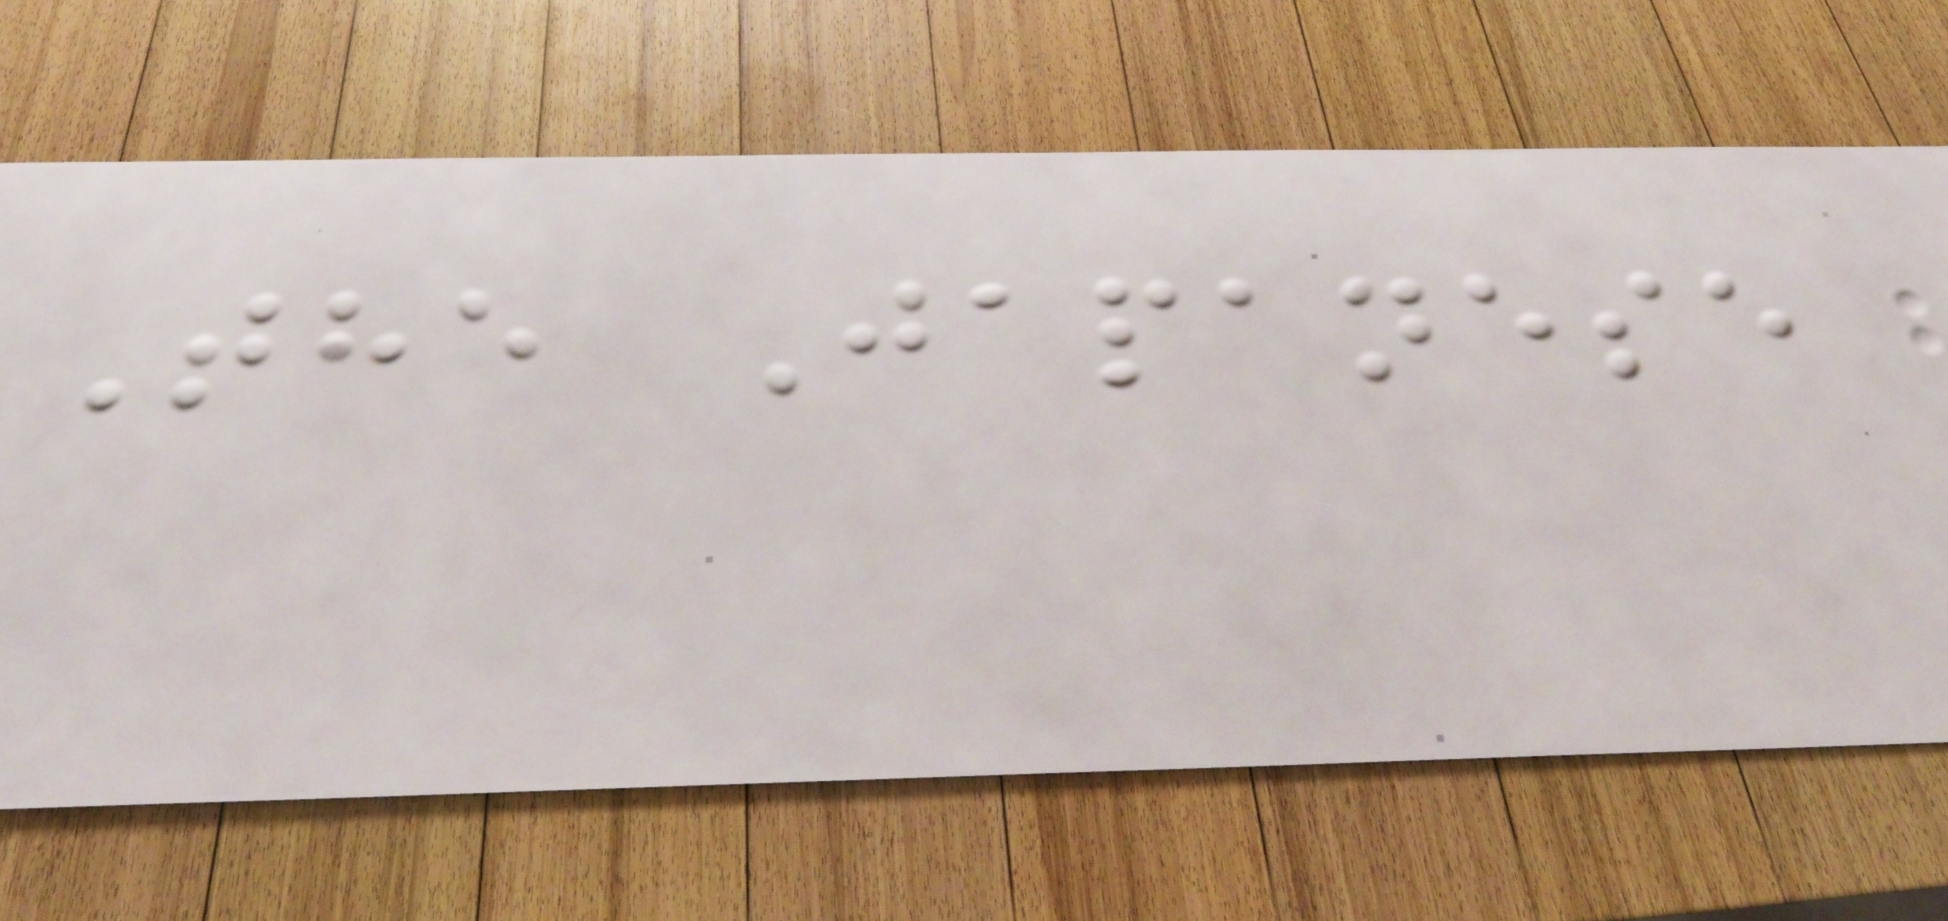The Japanese
